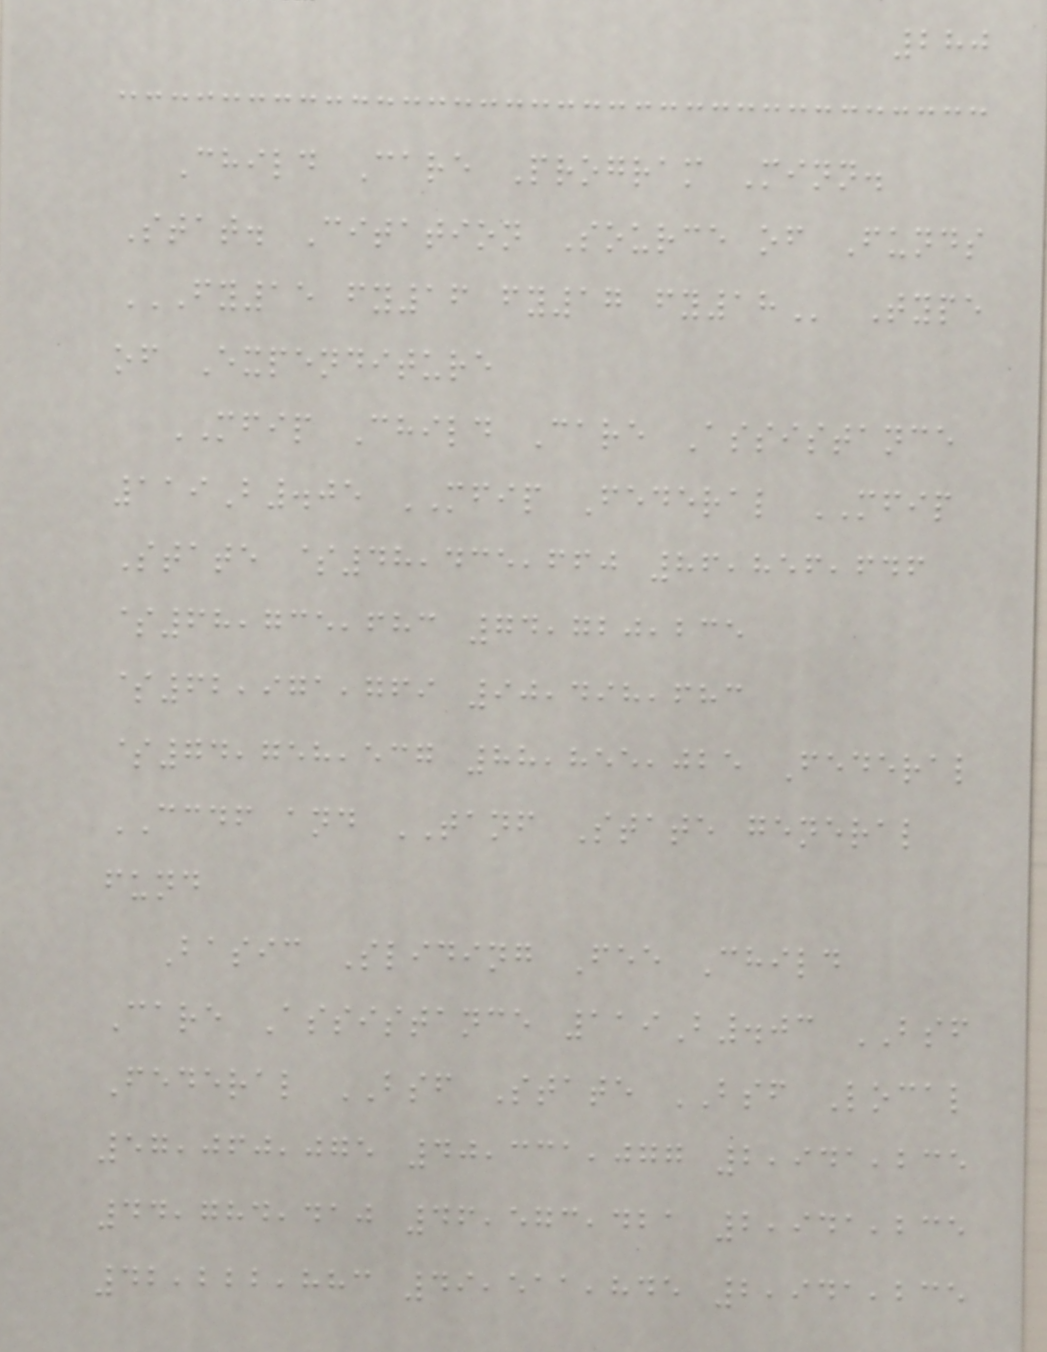280
Child Care Program Minn.
Stat. Citation Source of Funds
FY15 FY16 FY17 FY18 Type
of Expenditure
MFIP Child Care Assistance
119B.05 MFIP Federal MFIP
State $48,435,660 86,856,646
$68,735,683 74,720,235
$62,971,769 90,498,683
$74,758,537 88,855,025 Federal
CCDF and TANF State general
fund
Basic Sliding Fee Child
Care Assistance 119B.03 BSF
Federal BSF State BSF Local
57,060,075 40,331,077 2,941,235
44,784,410 46,573,421 2,941,235
42,222,883 49,511,845 2,941,235
